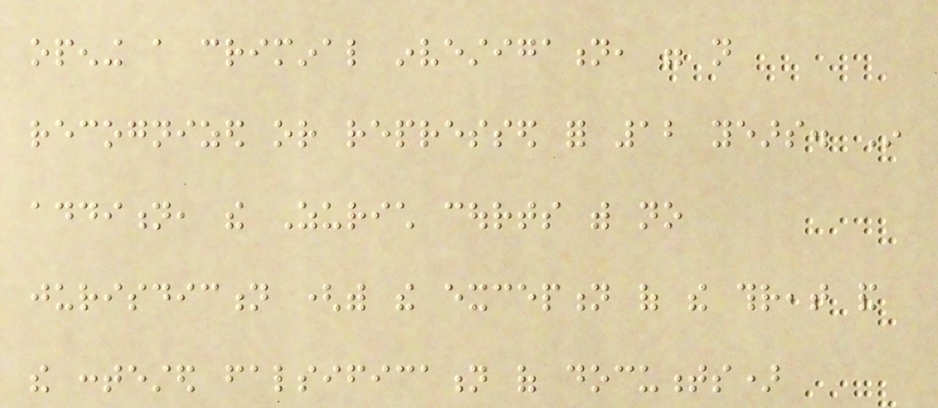opening a criminal investigation, were not
recognized or repressed for 12 years. In
addition, the Zurich courts with no
jurisdiction (with the exception of the threat and
the contested falsification of documents)
